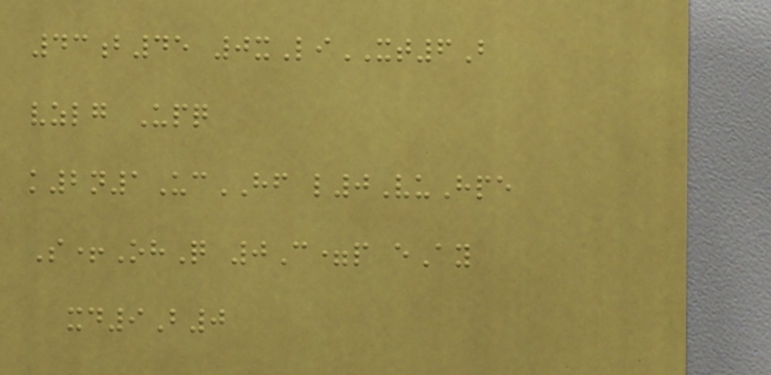43b45 0xLiXT6B
vzlg Upq
k2n1UcHF l0VuHpe
S+OhQ 0C=p eAy
xd9B0
